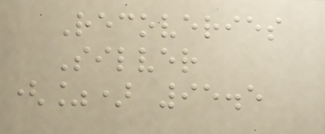Recoveries
Silver
(%) 95.5
